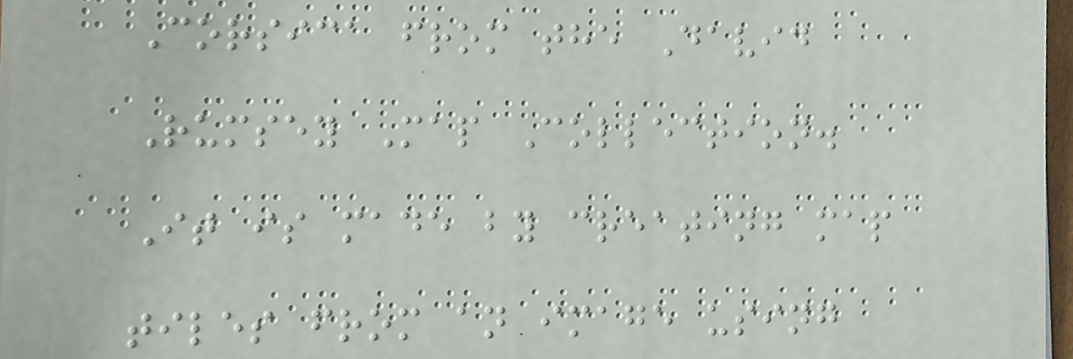Corsica from the David
Rumsey Map Collection.
It is made by creating map
tiles from an image using
